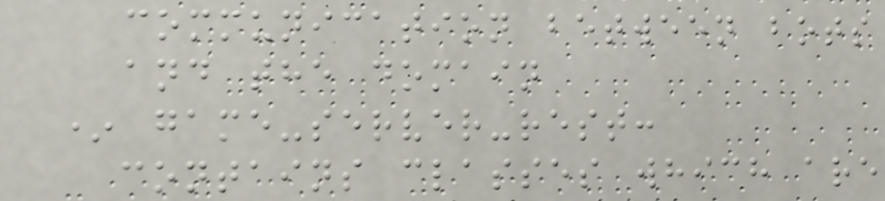communication between bots
and the domain
* game-server-rest:
contains classes which are
